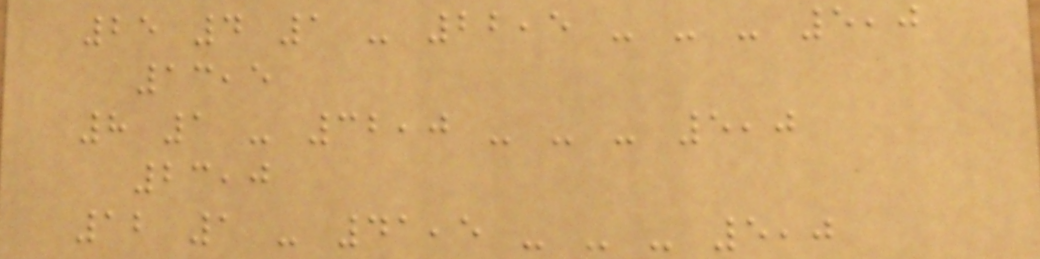25 4 1 - 22,5 - - - 5,0
13,5
8 1 - 32,0 - - - 5,0
23,0
12 1 - 41,5 - - - 5,0
